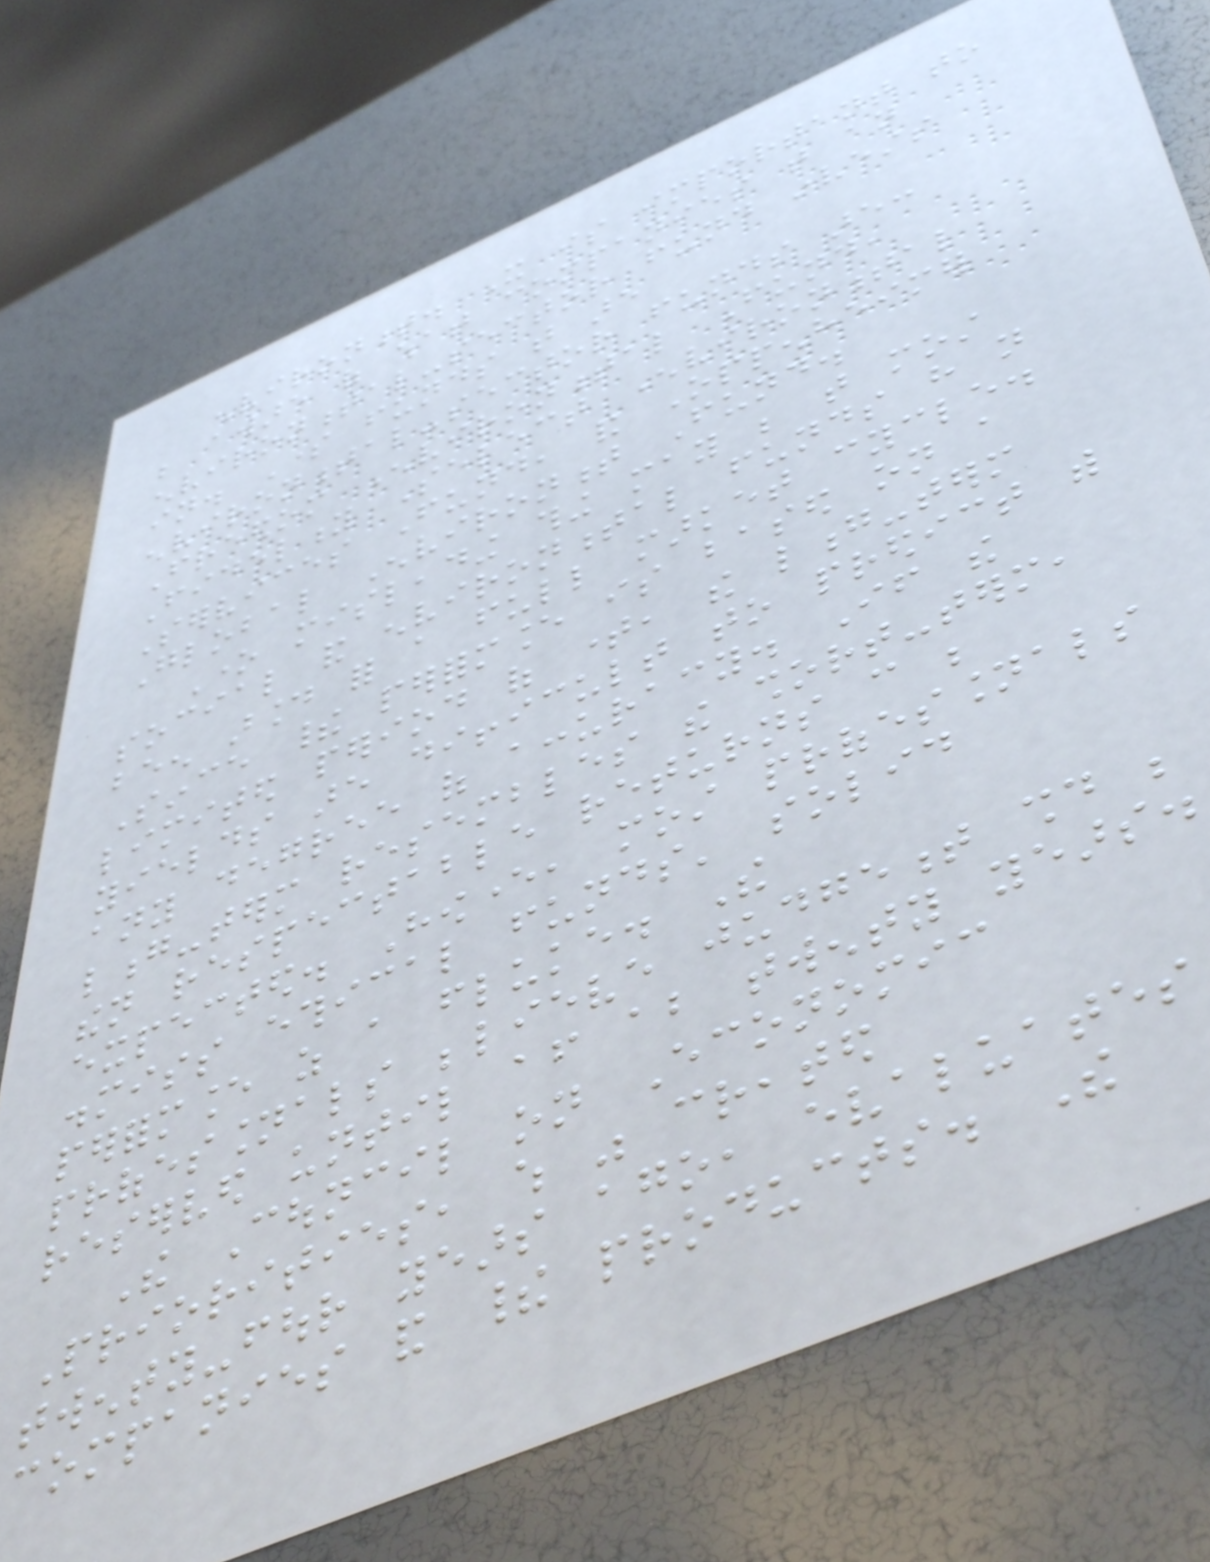environment. It is important to
be aware of what companies that an
environmental-sector fund invests
in. Some funds that are
environmental-sector funds are:
Freedom Environmental Fund,
Fidelity Select Environmental
Services Fund, and Oppenheimer
Global Environment Fund.
One misleading thing may be that most
social and environmental funds have not
been around for a full market cycle.
Since their performance is based on a
limited period of time, the long-term
yields are difficult to predict with
any degree of accuracy. If the
long-term resembles the short-term,
then respectable returns can be
expected. However, most professionals
dismiss ethical funds' solid
performance as a fluke. The
professionals believe judgement should be
reserved until after about twenty years.
The Council on Economic
Priorities, which was created
twenty-four years ago, evaluates
companies and their products. The
